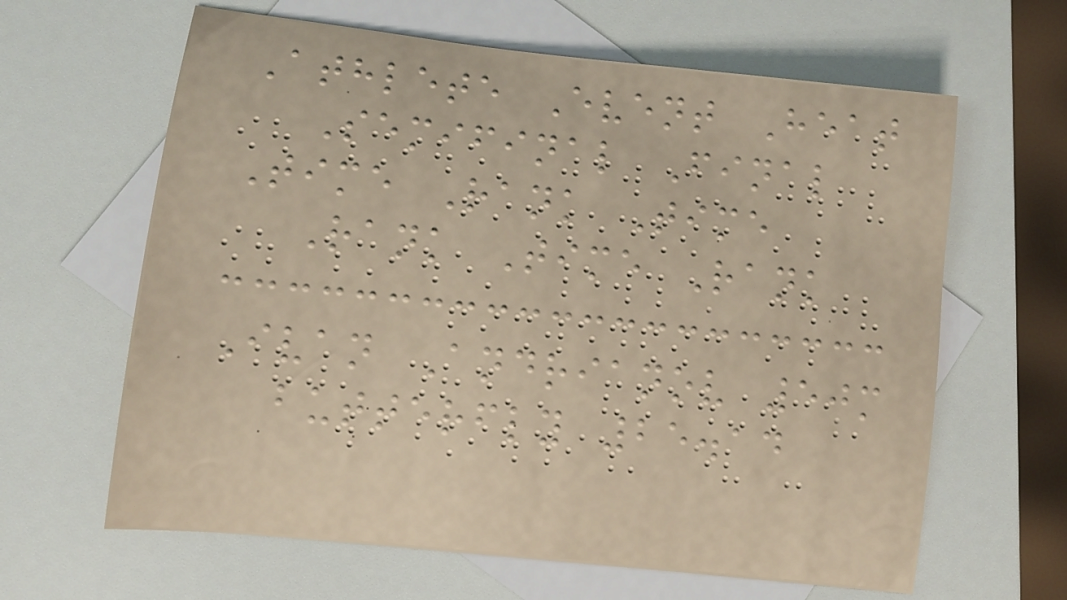Athlete Event Heat
Semifinal Final
Time Rank Time
Rank Time Rank
Ivan Andrianov 50m
butterfly 25.14
